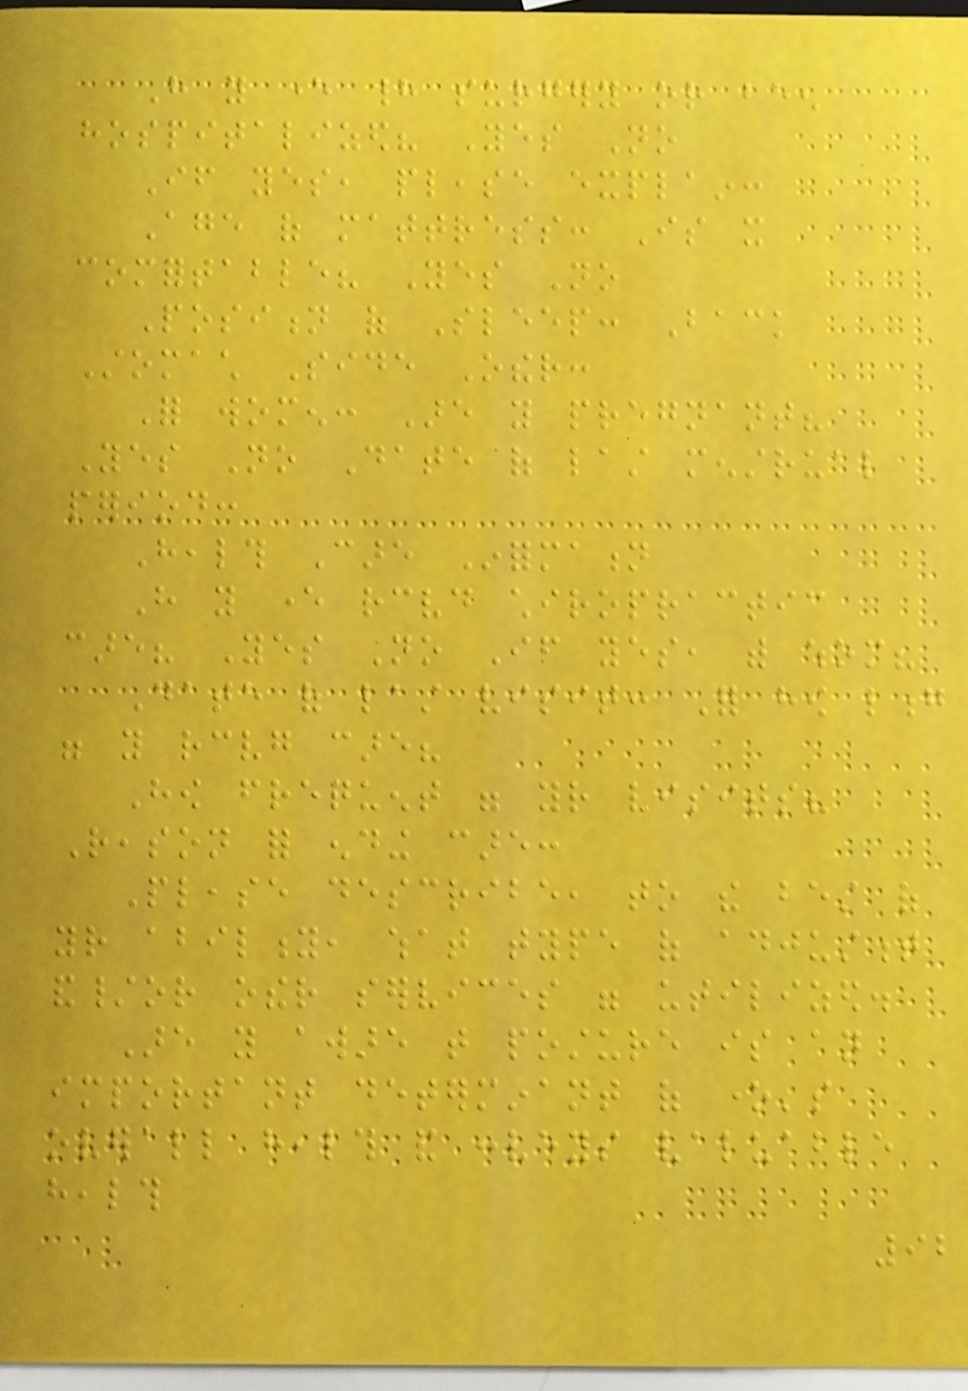Have you ever had surgery or been
hospitalized? Yes No
If yes, please explain:
Age of mattress: Is it
comfortable? Yes No
Position of Sleep: Back
Stomach Side Other:
For women: Are you pregnant?
Yes No Date of last menstrual
period:
Health Care Information
Have you ever received chiropractic
care? Yes No If yes, with whom?
Date of last visit: For how long
were you receiving care?
How frequent were your visits?
Reason for ending care:
Please describe, to the best of
your ability, what type of adjustment
and/or other services were utilized.
Are you aware that posture is an
important determinant of one's
overall health and conveys valuable
health
92
